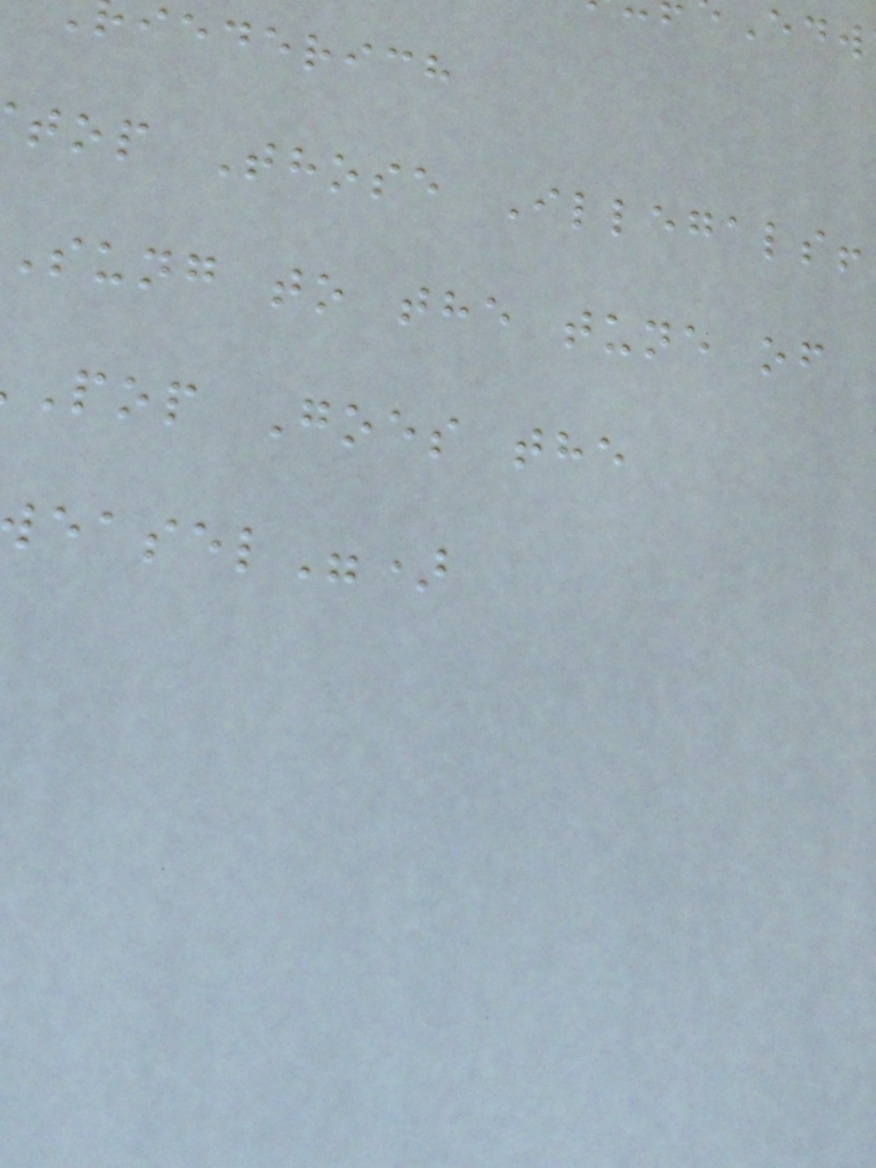iederich
top Those Illegals!
Sung to the tune of
Pop Goes the
easel")
